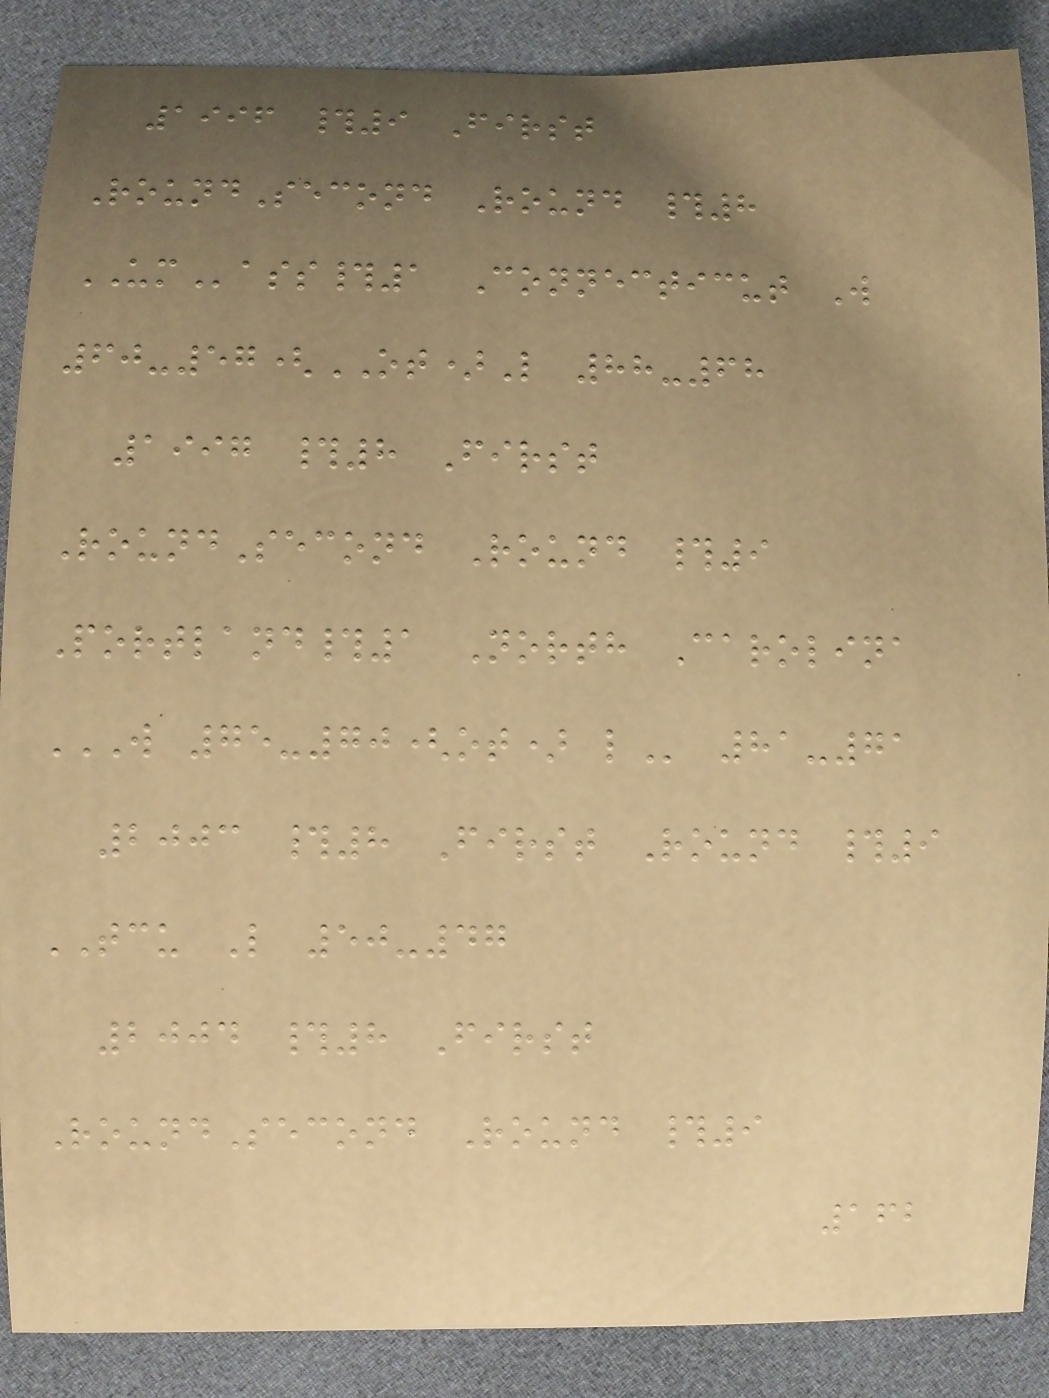1996 #9 First
RoundSecond Round #8
UMass#1 Connecticut W
60-57(OT)L 88-68
1997 #8 First
RoundSecond Round #9
Portland#1 North Carolina
W 75-70(OT) L 81-71
2003 #8 First Round #9
TCU L 50-47
2004 #8 First
RoundSecond Round #9
162
